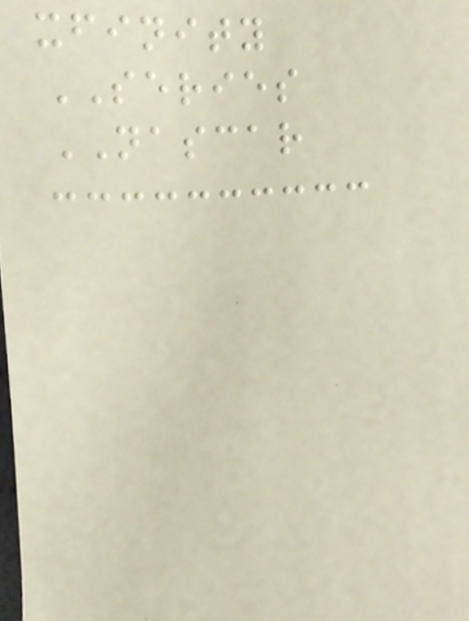xfinity
SERIES
NASCAR
